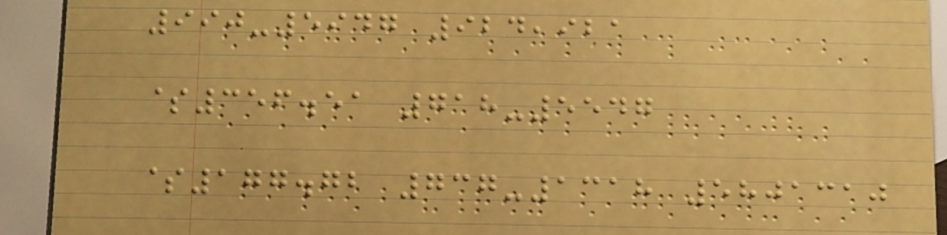990-5947 924,921
$356.51 718-5547
$177.72 737-1318 5801310
